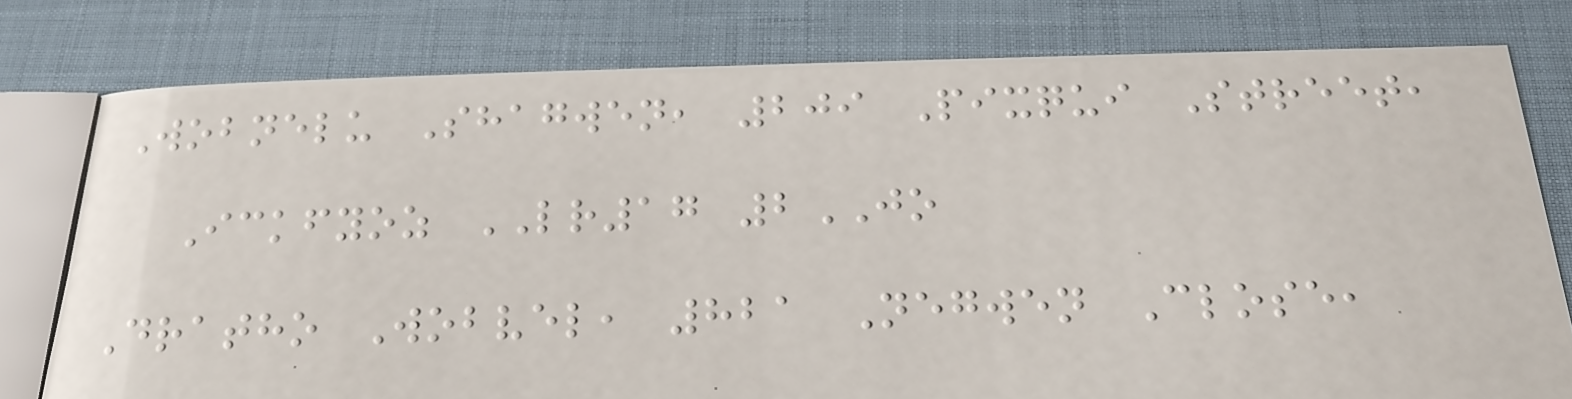Wobnelu Shagwen, 209 Pixqui Street,
Ickfyoz LR17 2JO
Dratho Wobvel, 821 Negwen Close,
